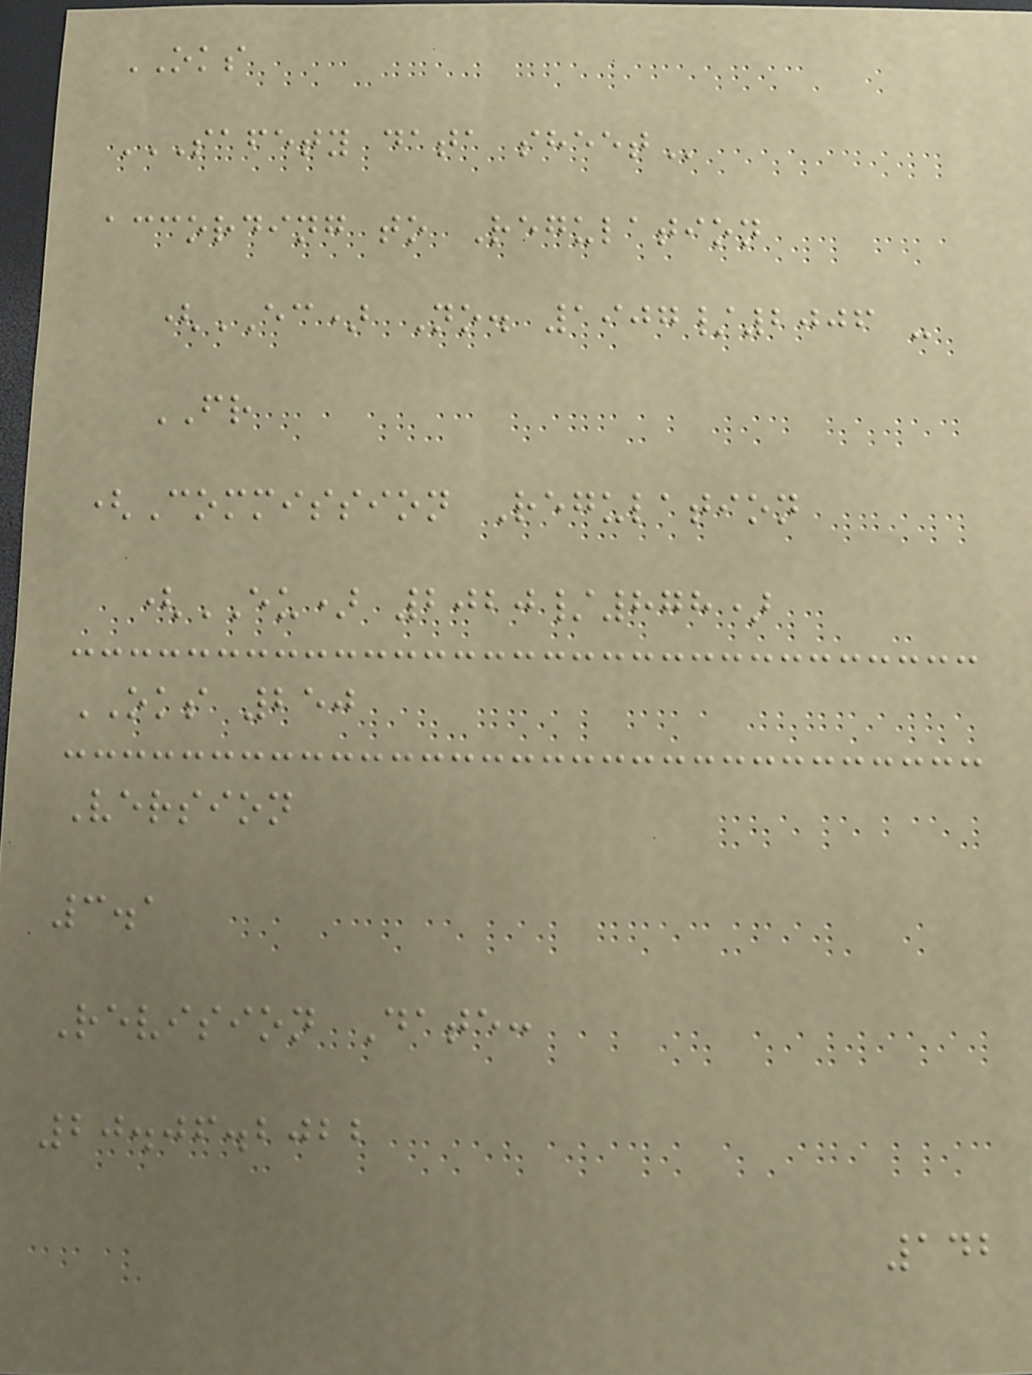OKS
SAFETY DATA SHEET
according to Regulation
(EC) No. 1907/2006 -
FR
(Commission Regulation
(EU) 2020/878)
OKS 250
Version
3.1
Revision Date:
20.06.2022
142
